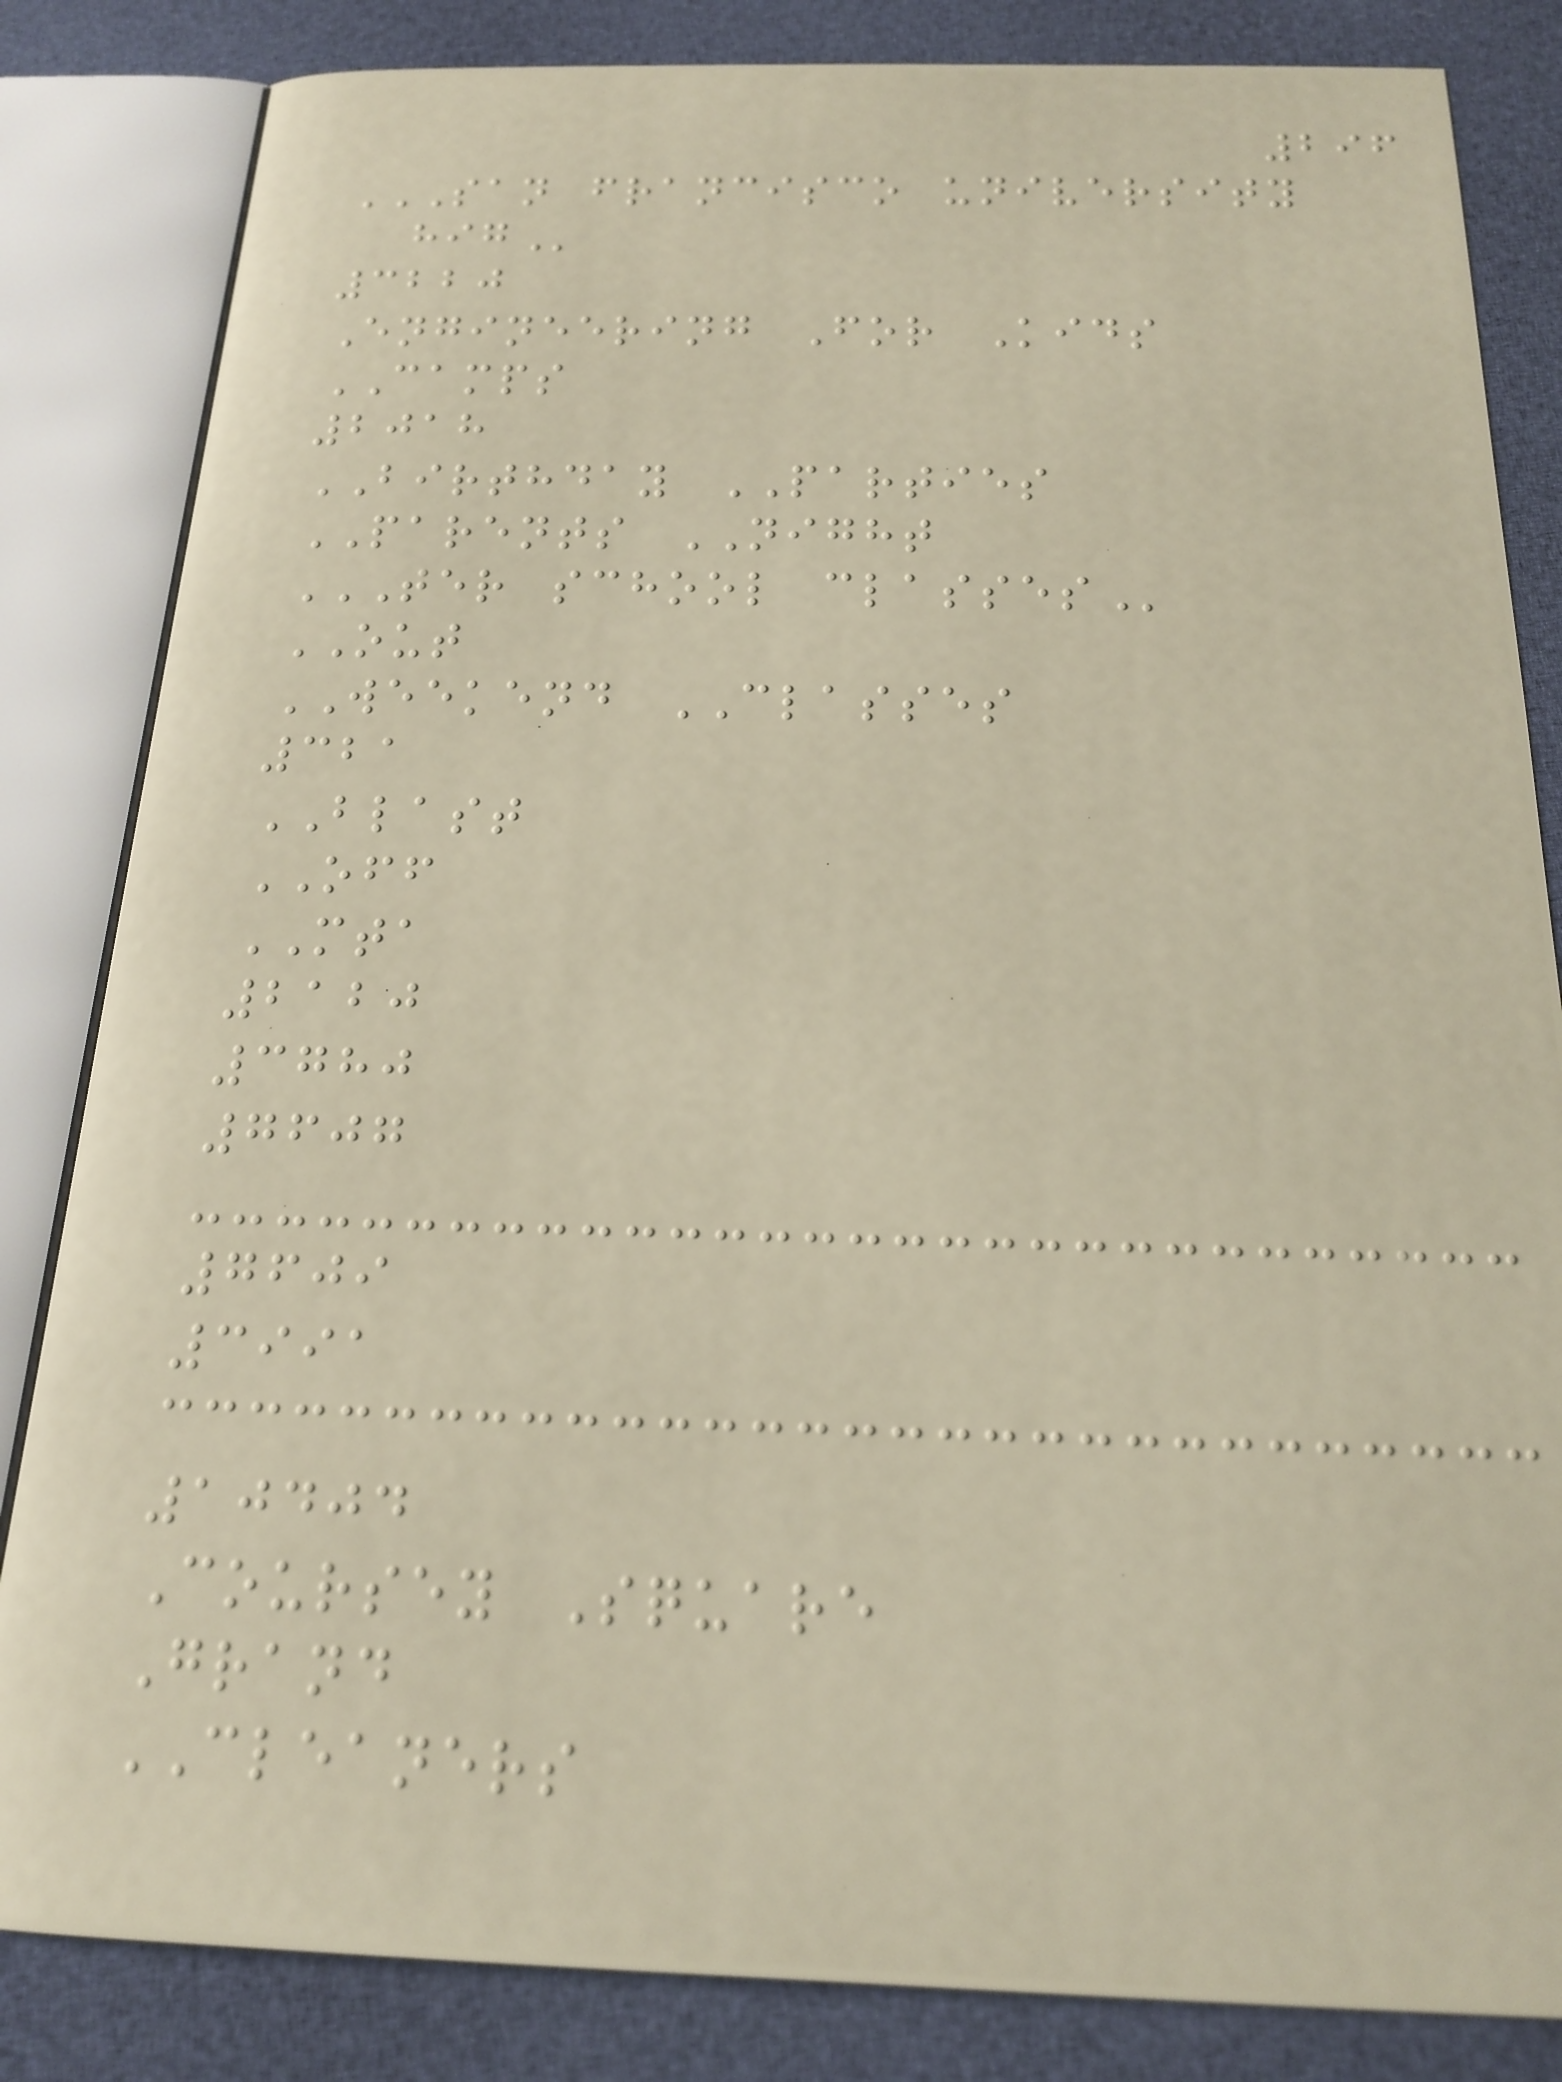296
SAN FRANCISCO UNIVERSITY
HIG
3220
Engineering For Kids
CAMPS
2018
BIRTHDAY PARTIES
PARENTS NIGHT
TER SCHOOL CLASSES
OUT
WEEKEND CLASSES
321
BLAST
OFF
MTA
2120
3780
7607
7609
3991
10404
Coursey Square
Grand
CLEANERS
